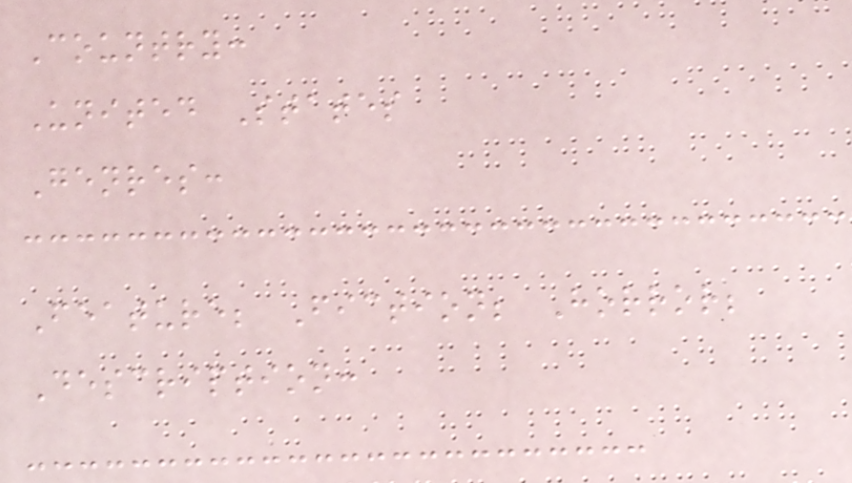Country:
United States
Genres:
Feature; Fiction; Horror;
Description:
